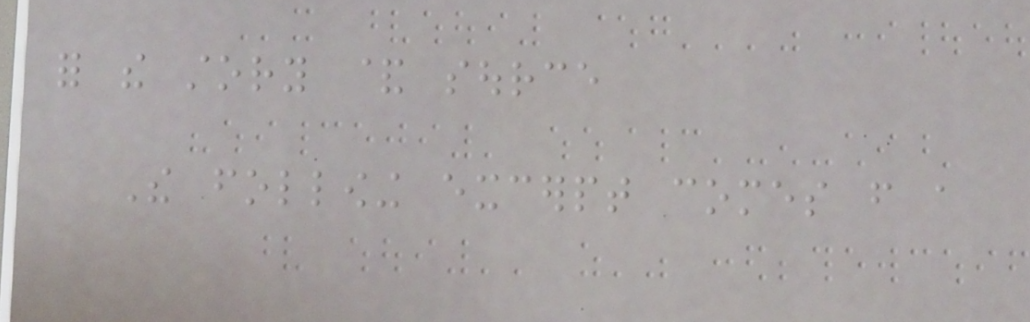for the story & source
The following excerpt comes from a
